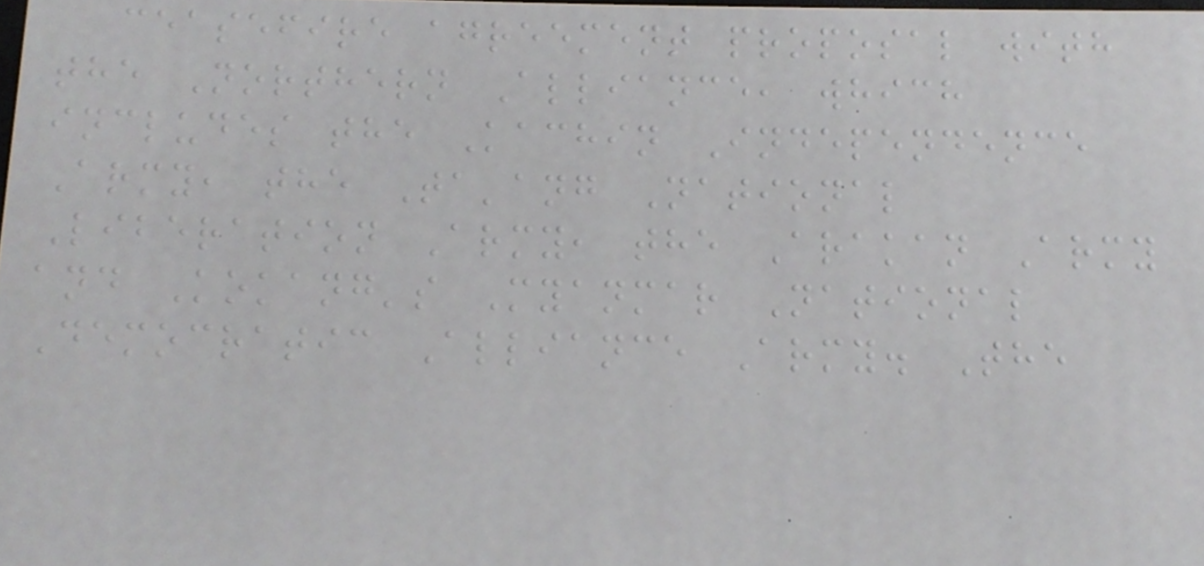ceasefire agreement proposal with
the Northern Alliance, which
includes the Kachin Independence
Army, the Ta'ang National
Liberation Army, the Arakan Army
and Kokang's Myanmar National
Democratic Alliance Army. The
